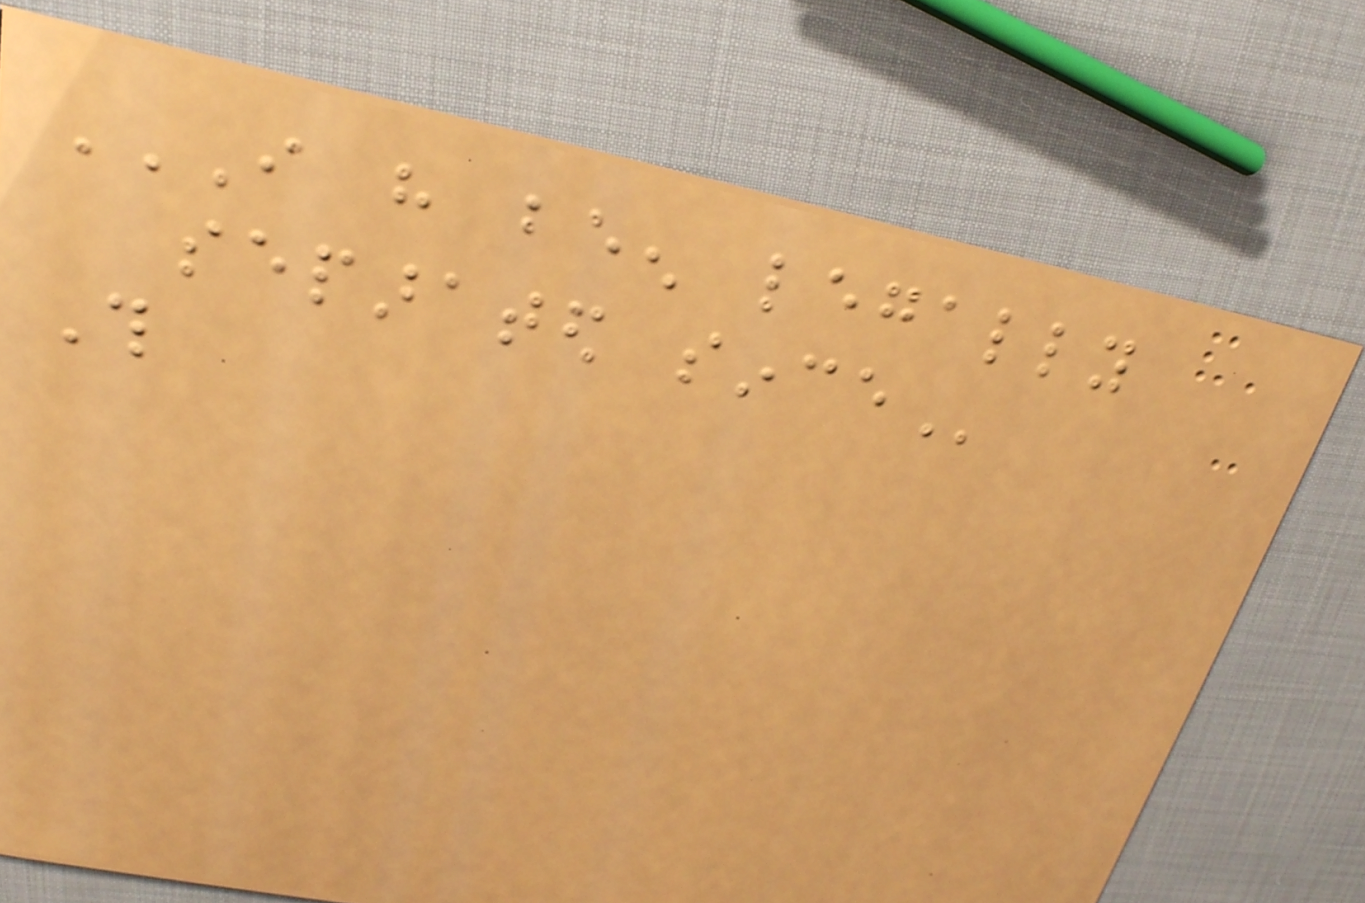I HAVE BEEN LEGALLY
SEPARATED SINCE
This
